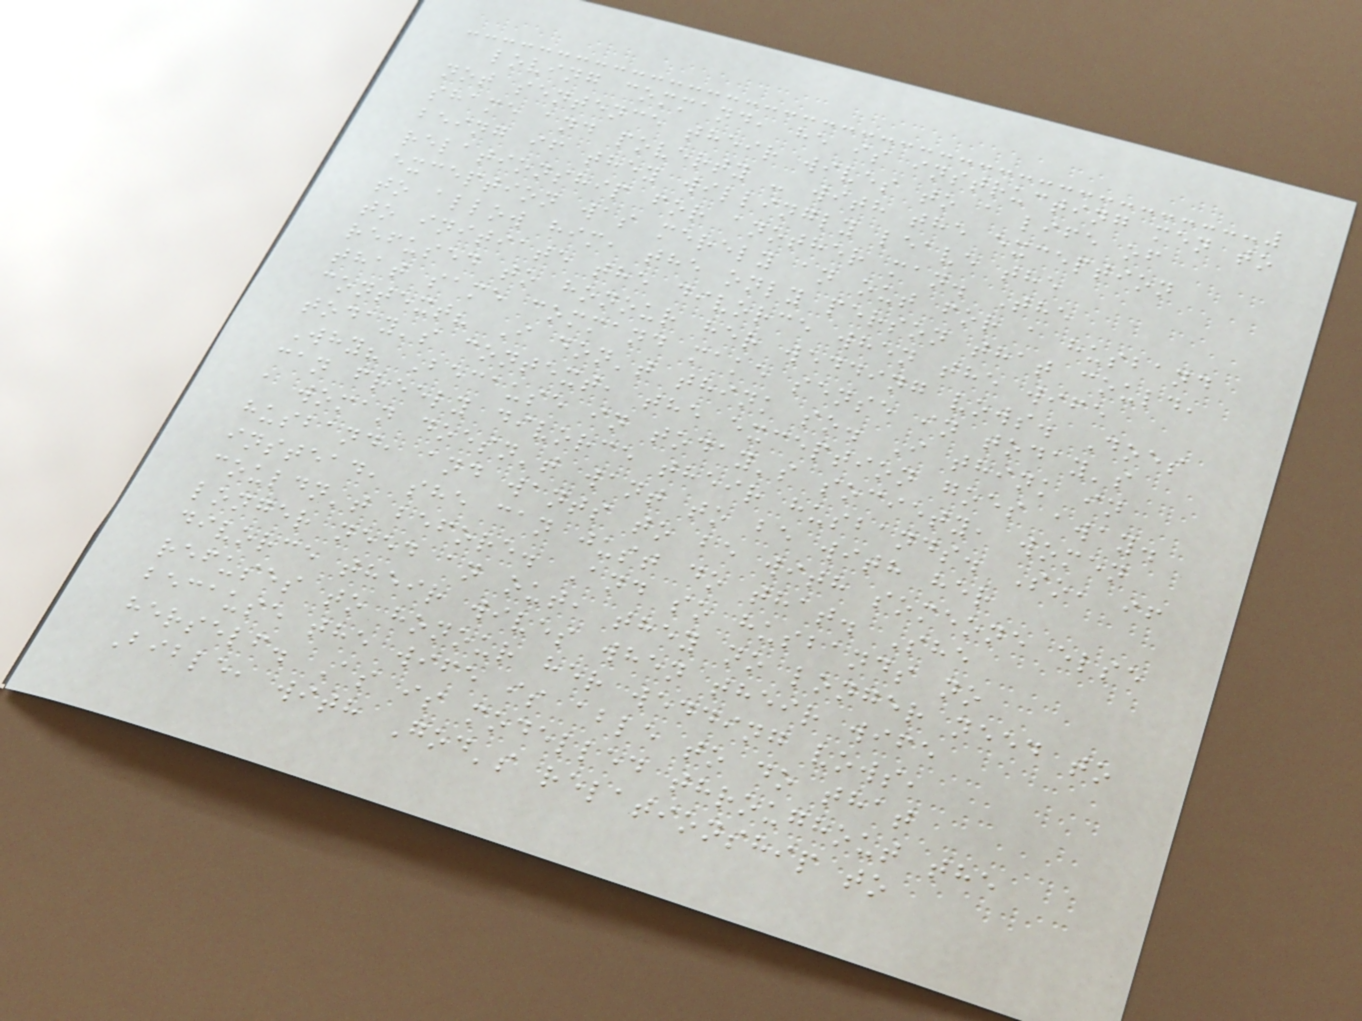loving command, he is instructing men to
not sentence their wives to a life of
shame and poverty - with the exception
being if they willingly leave the
relationship for another man. The
exception was merely an out for a husband
to allow him, the only person that could,
to initiate the divorce when the wife
refused to honour her wedding vows. Does
that same command make sense in today's
context? I don't think so. I think in
today's context, the exception goes away.
Why? Because in today's society, women
can freely divorce their husbands. So, if
a woman doesn't want to be with her
husband, and wants to be with someone else
instead, she can just do that. She
couldn't before. And so husbands no
longer need an out, they no longer need to
divorce their wives when their wife
refuses to honour her wedding vows,
because the wife is able to do that
herself. As is modelled throughout the
Bible, with God's relationship to
